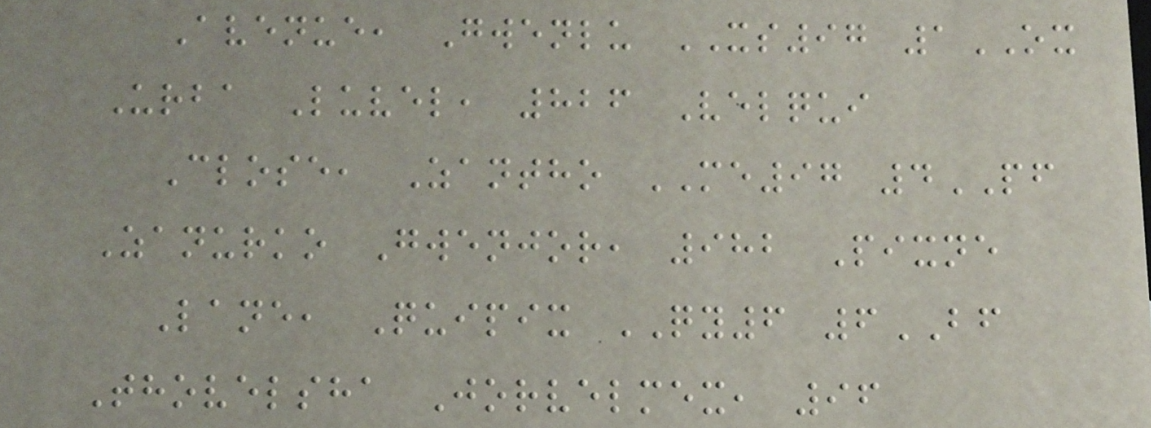Avenue, Gwenlu XS97 1OX
Urba Luvel, 826 Velqui
Close, Zantho ME97 4PF
Zanurko Gwenjor, 982 Pixne
Lane, Quipix QY6 6BF
Thovelsha Jorvelmex, 96
